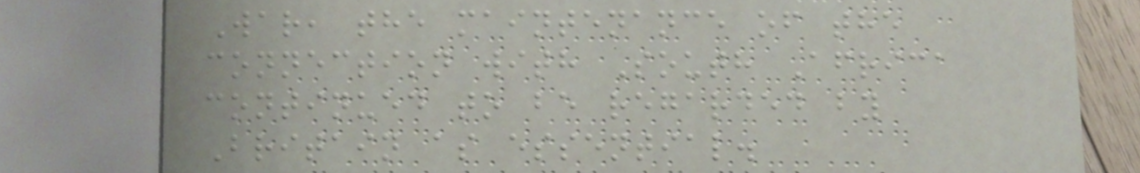War, the maintenance of the
connection with South Africa
continued to be regarded by
Britain as essential.
